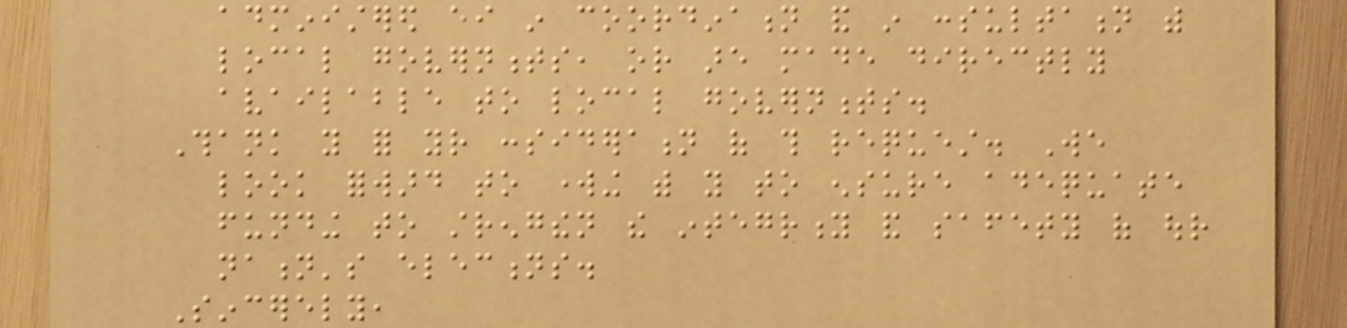administered either in coordination and in consultation with
local governments, or are made directly
available to local governments.
Thank you for your consideration of this request. We
look forward to working with you to ensure adequate
funding to strengthen the integrity and safety of our
nation's elections.
Sincerely,
